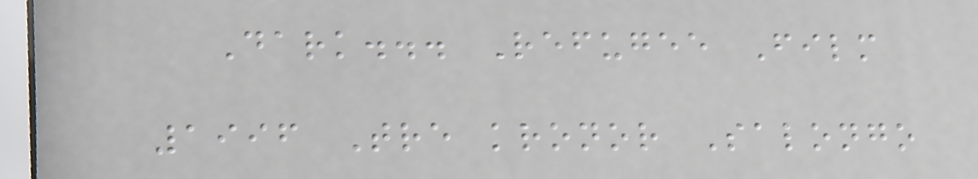Dark... Refugee Film
1996 Tre kronor Salongo
